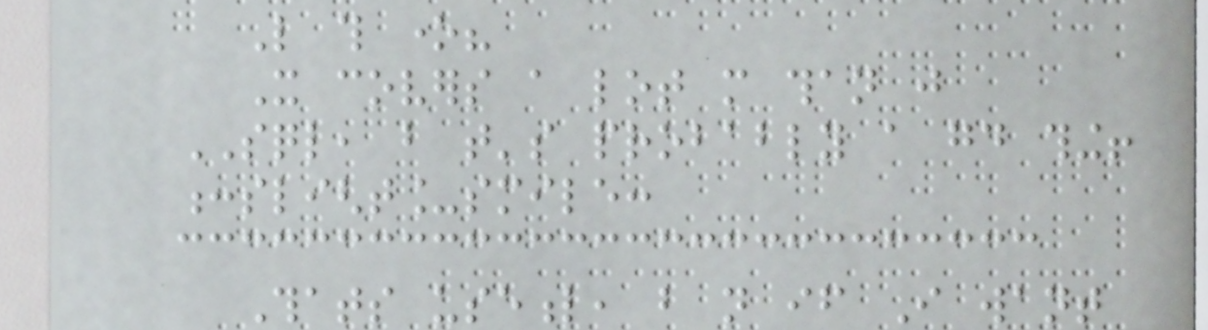Like this one?
It covers a lot more than just
SQL, but that's probably a good thing!
:slight_smile:
Thats useful, but not if I want
